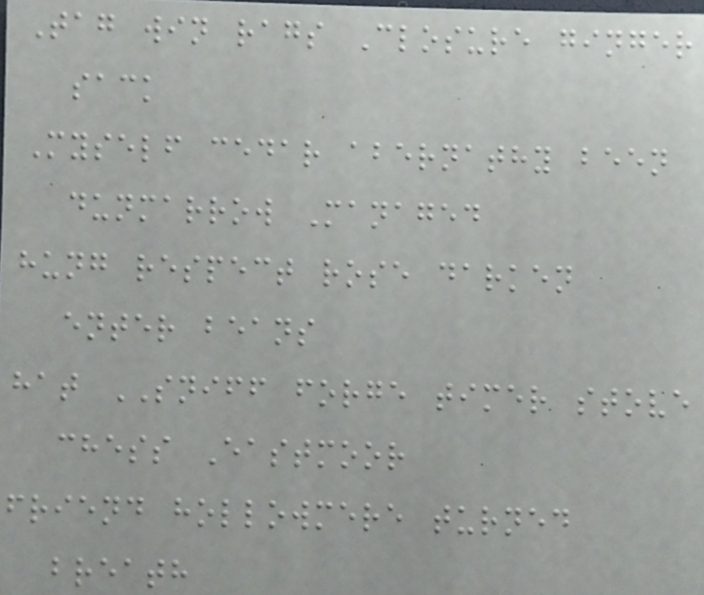Tag win rags Closure ginger
sack
Myself cedar abernathy been
dunmarrow Managed
hung respect rose darken
enter beans
hat SNIFF forge timer stove
chess Eastmoor
friend hollowmere turned
breath
